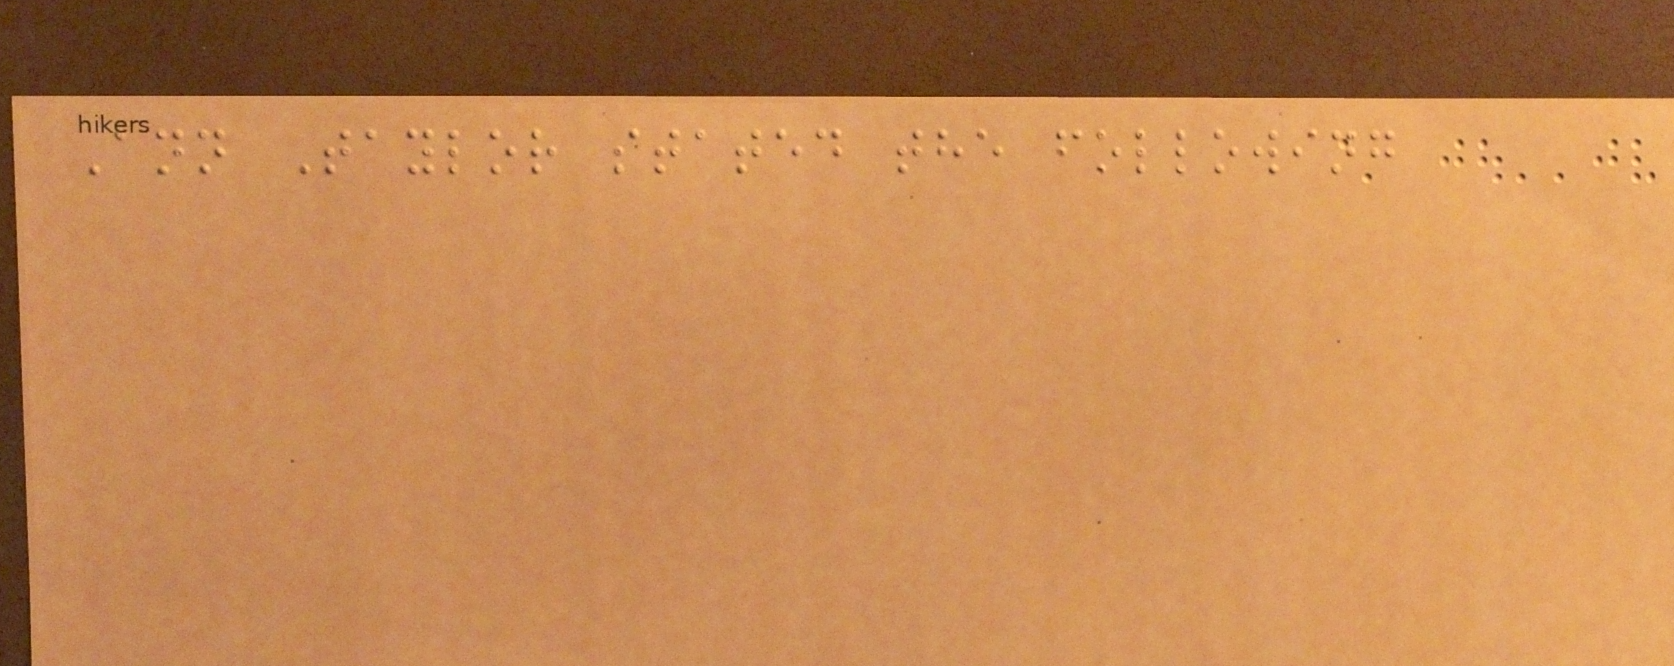Ann Taylor stated the following
